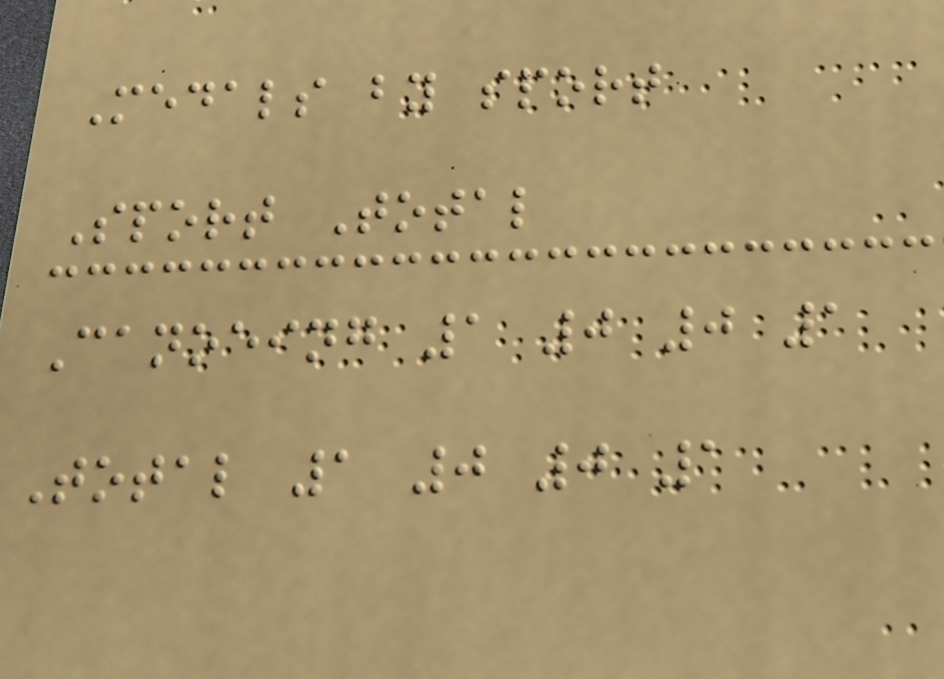Medals by sport
Sport Total
Canoeing 1 0 0 1
Total 1 0 0 1
